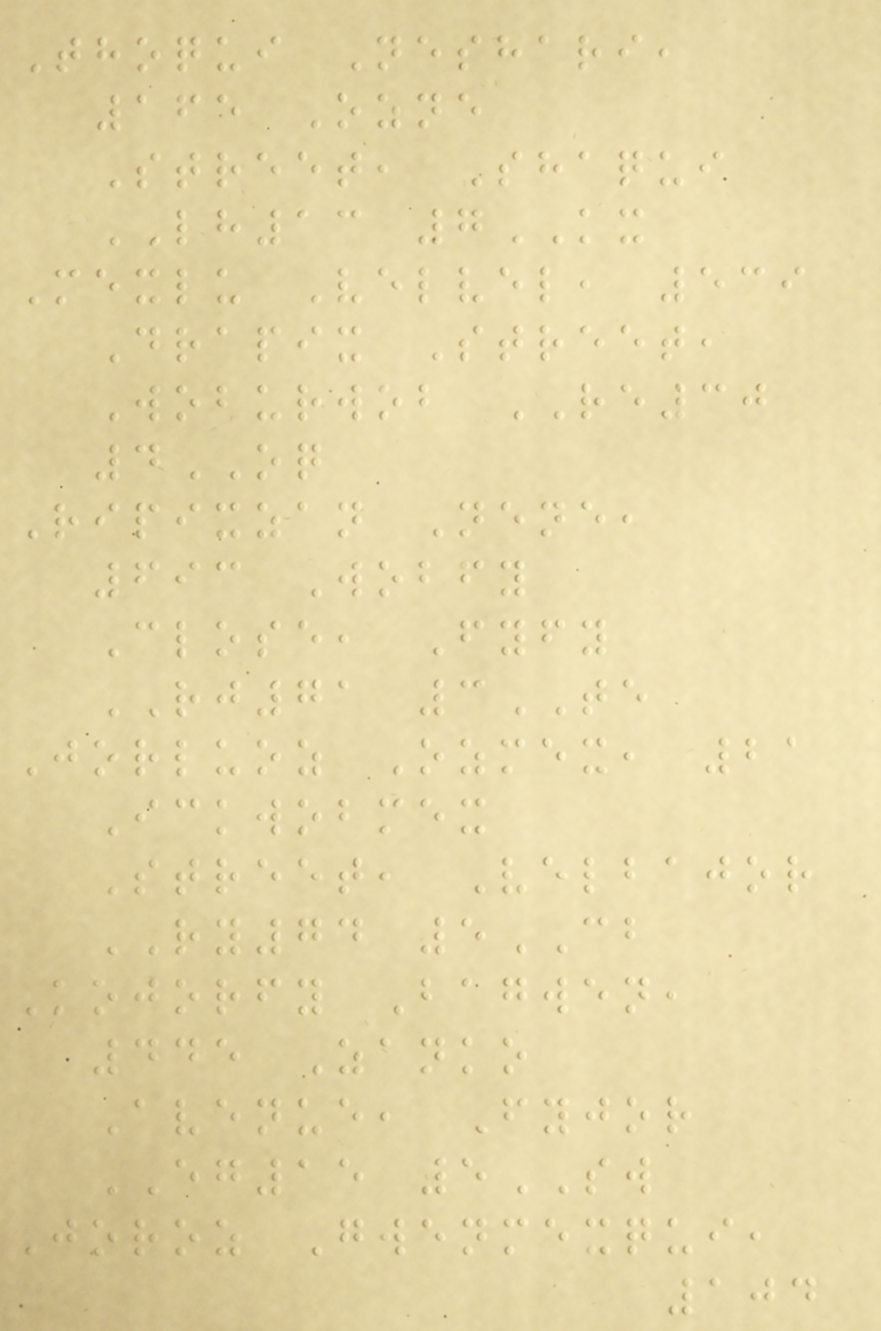Thoqui Neshari,
165 Ozne
Street, Shaqui
LH13 7KX
Mexlu Velvel, 539
Drapix Street,
Woburwob RE30
4OQ
Ripixzan Nene,
693 Wobfy
Close, Fyfy
RJ71 3TE
Jorluoz Ozmex, 21
Ickwobmex
Street, Velbajor
RY74 5CB
Kojorfy Bagwen,
445 Zanko
Avenue, Fyjor
EG15 5SW
Joroz Gwenmexqui,
104
